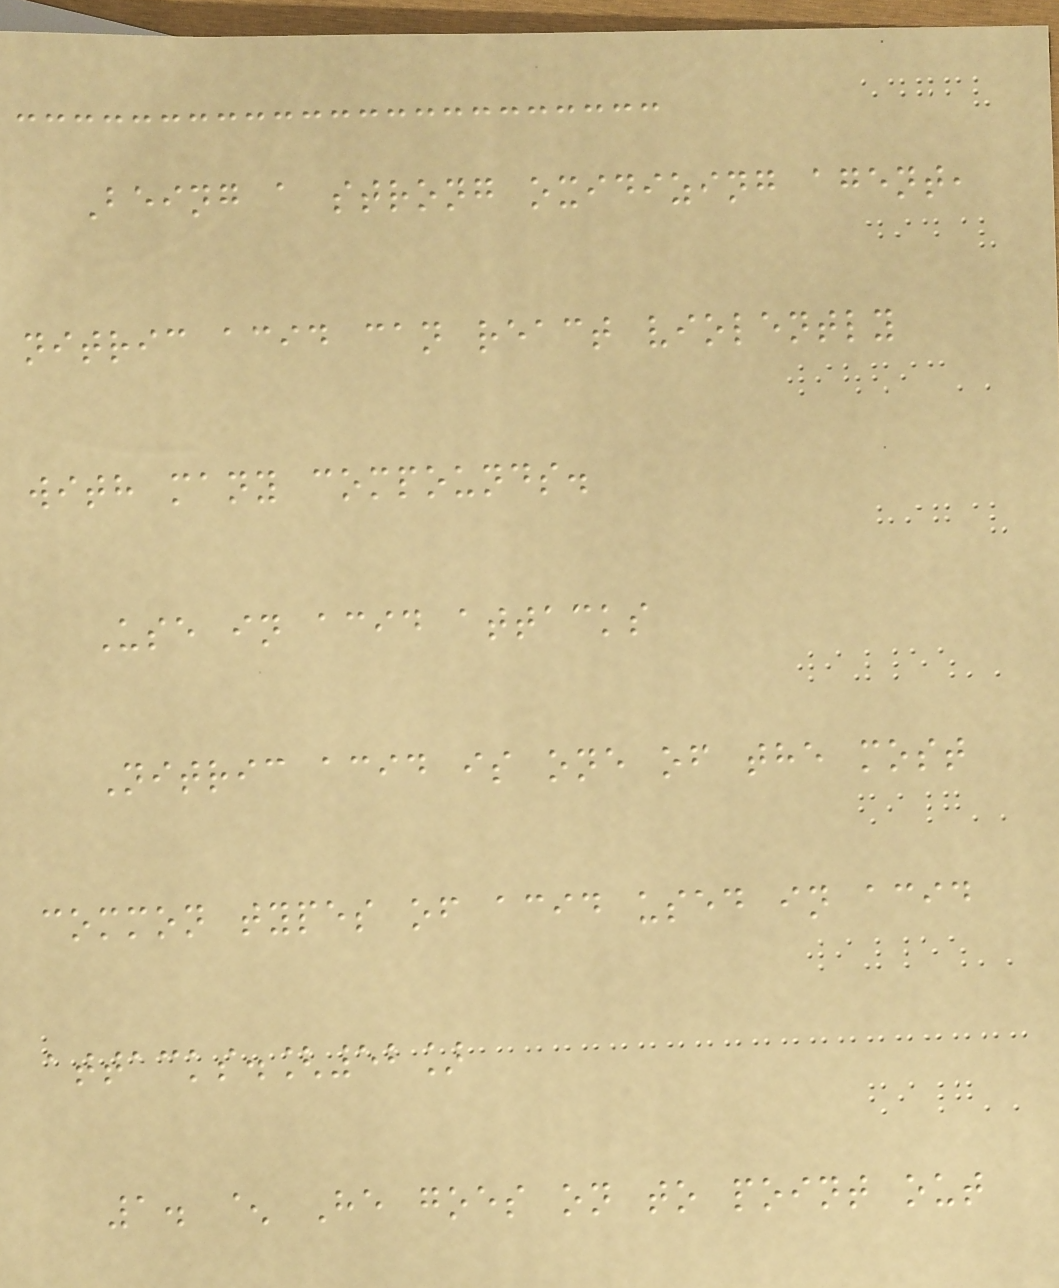Being a strong oxidizing agent,
nitric acid can react violently
with many compounds.
Use in acid attacks
Nitric acid is one of the most
common types of acid used in acid
attacks.[52]
1. ^ He goes on to point out
